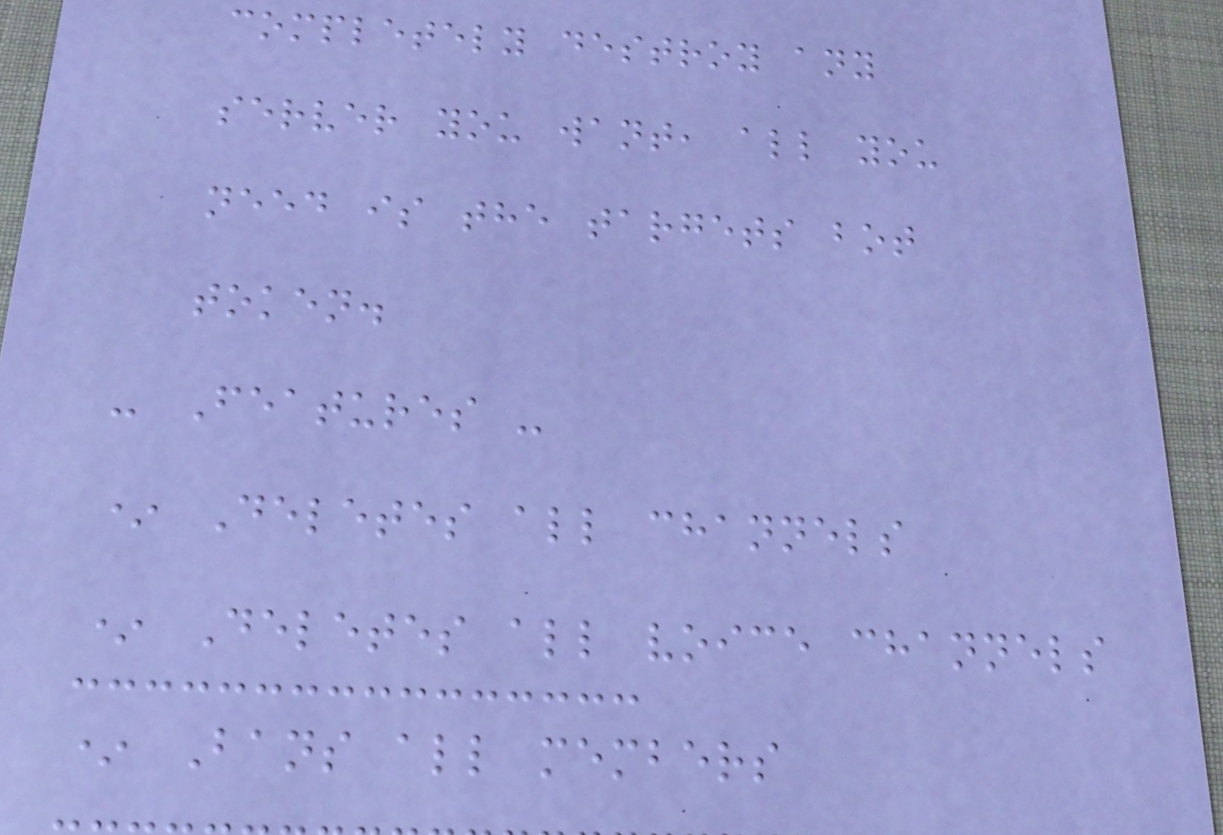completely destroy any
server you want, all you
need is the targets bot
token.
- Features -
* Deletes all channels
* Deletes all voice channels
* Bans all members
